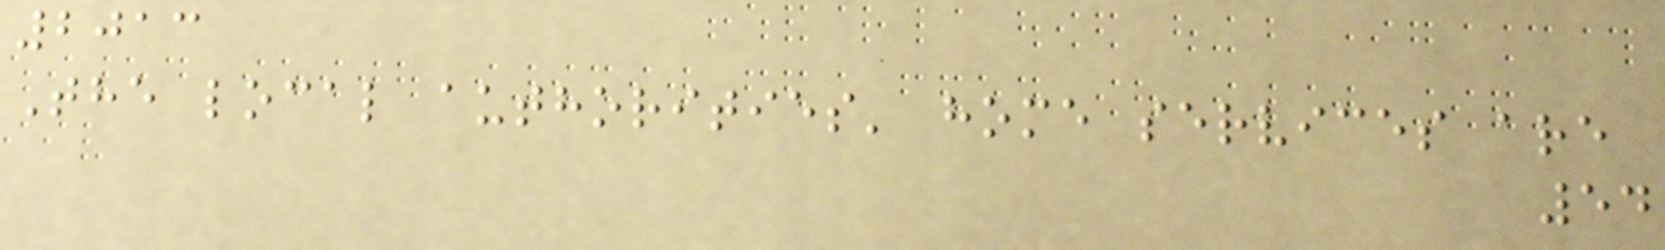2013
The local authorities' home services are
54
